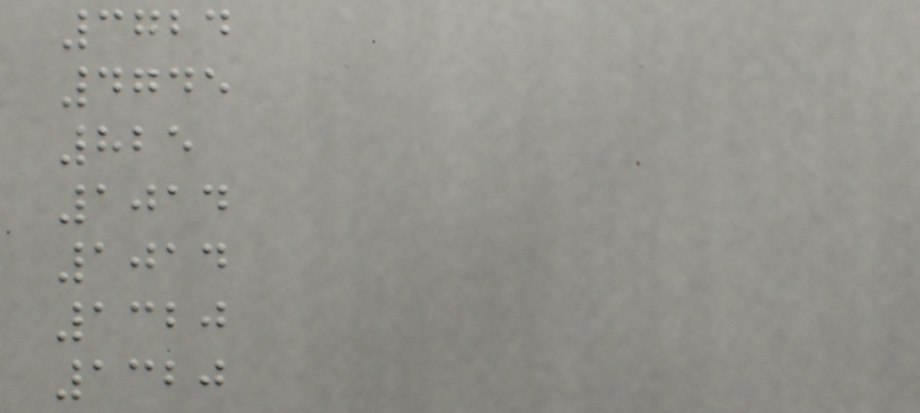3724
4745
825
1014
1014
1320
1320
